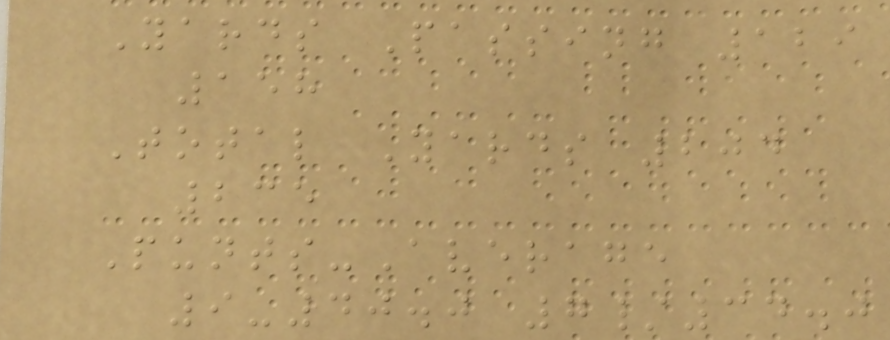Yards Passing 129
158
Total Yards 204
235
Punts-Average
9-40.0 7/34.0
